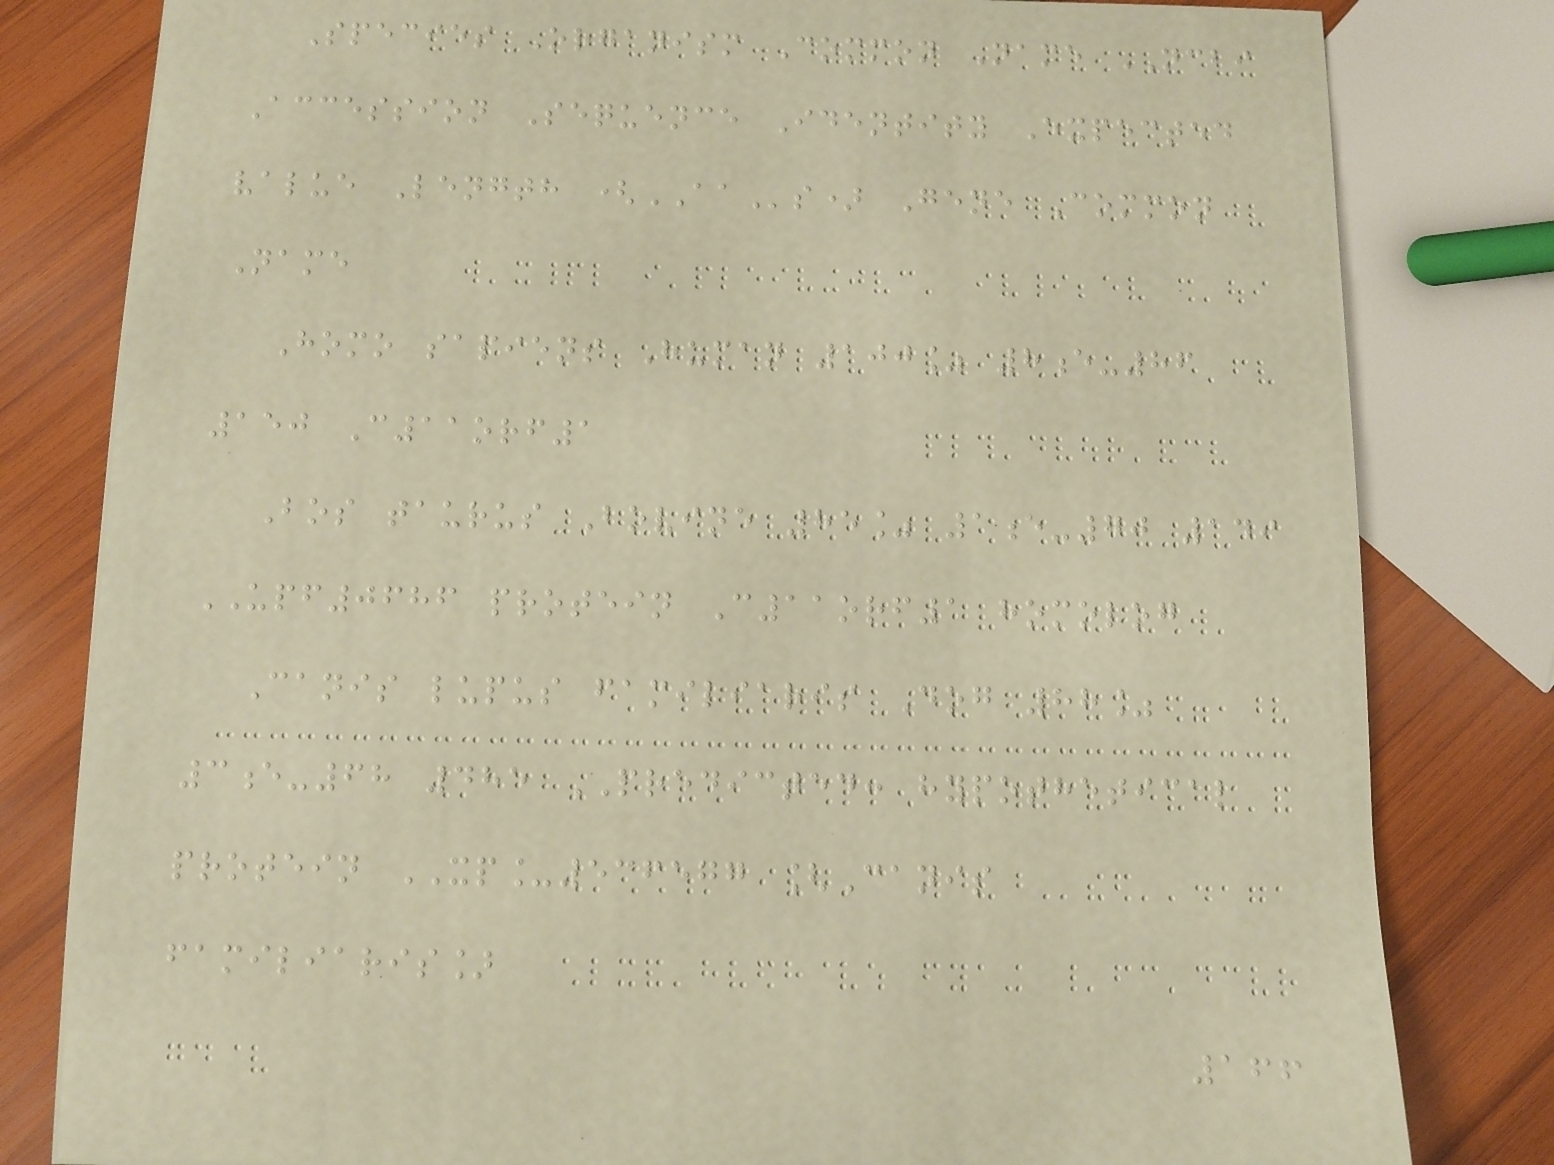Species Organism Common Name NCBI
Accession Sequence Identity Expected
value Length (AAs) Gene Common
Name
Homo sapiens Human 100% 8e-86
150 C11orf1
Bos taurus Bovine 85% 1e-70 149
UPF0686 protein C11orf1 homolog
Canis lupus familiaris Dog 88%
3e-68 485 PREDICTED: hypothetical
protein XP_536577 [Canis
familiaris]
166
